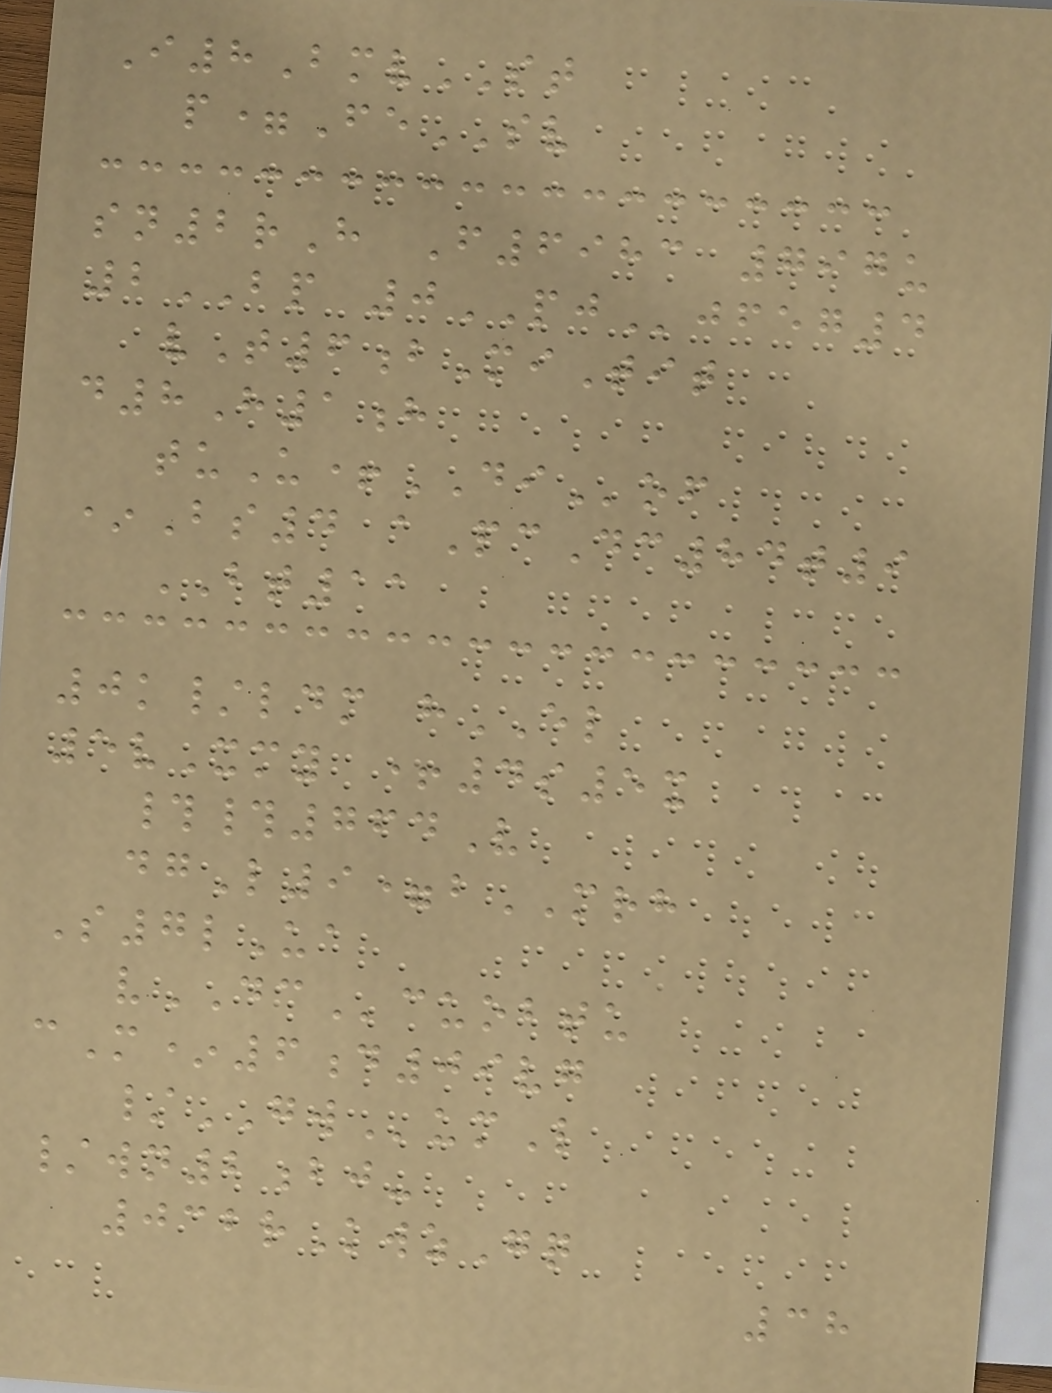I8BmvST
p=FeSV
sn2rH F6983 797u
2BP 0PJjfeg4
vT6bMiTit
d8H1h
tuU+DIof
*Bs4 aPcDc84t9
BT11
0k/ldm hEL
5vXmy +4s5x
##764V
dgL9=bMRH
S7lUa
vDCcuobtu
cM*6d09vg
/GWumL
/wn2bj-
032rKwzGq
38
